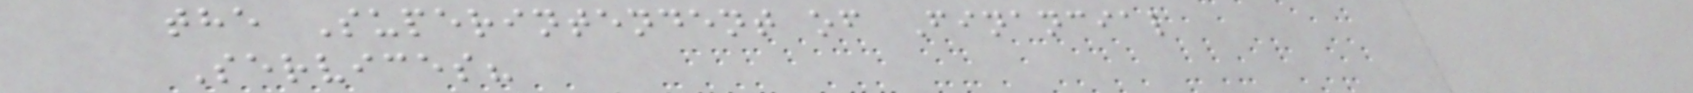the Superintendent of Financial
Services?
